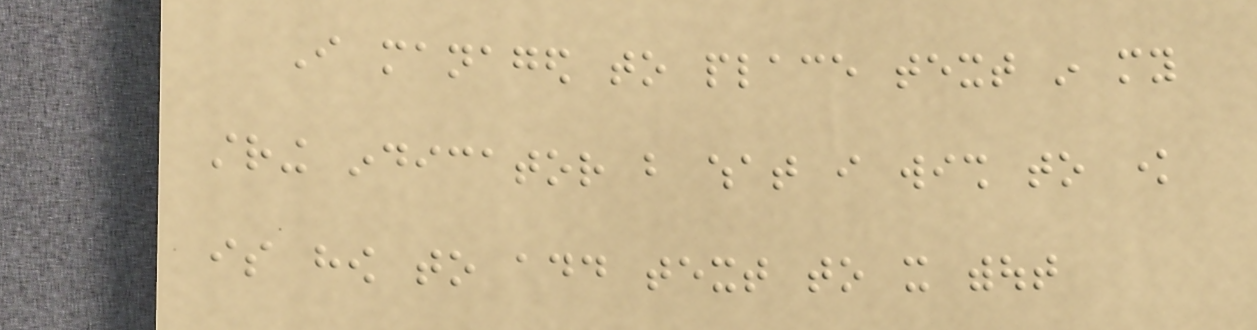I managed to place text in my
string indicator but what i wish to know
is how to add text to it without
